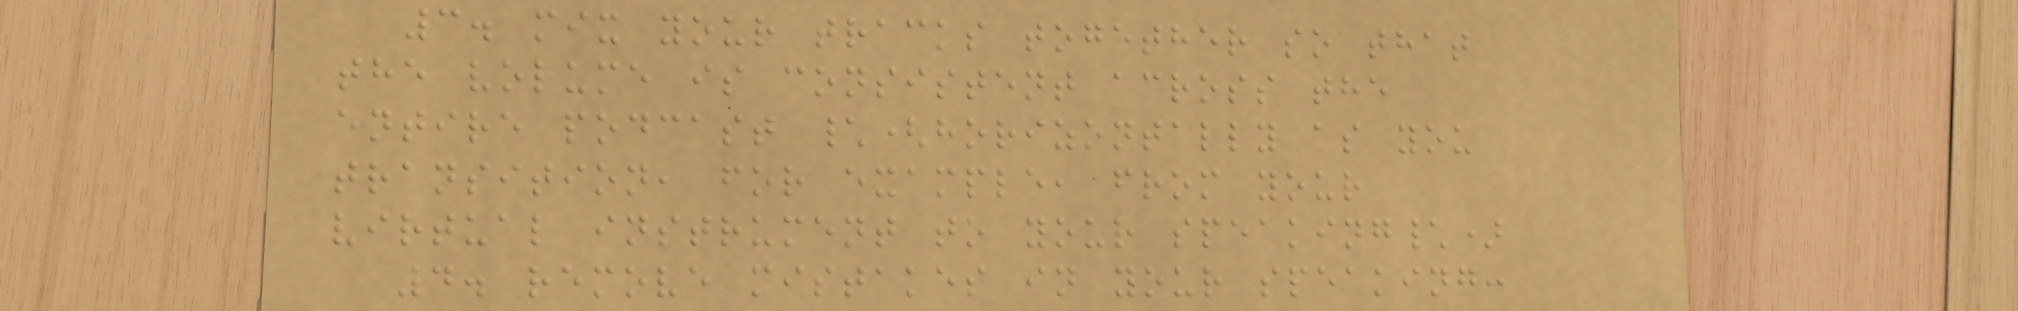3. mix your tracks together so that
the volume is consistent across the
entire podcast \(horizontally as you
transition, for example, from your
virtual instrument to your speaking\)
4. remove mistakes in your speaking:
